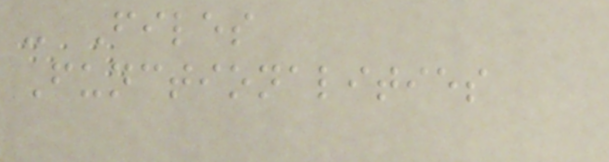- Files
Functionalities
